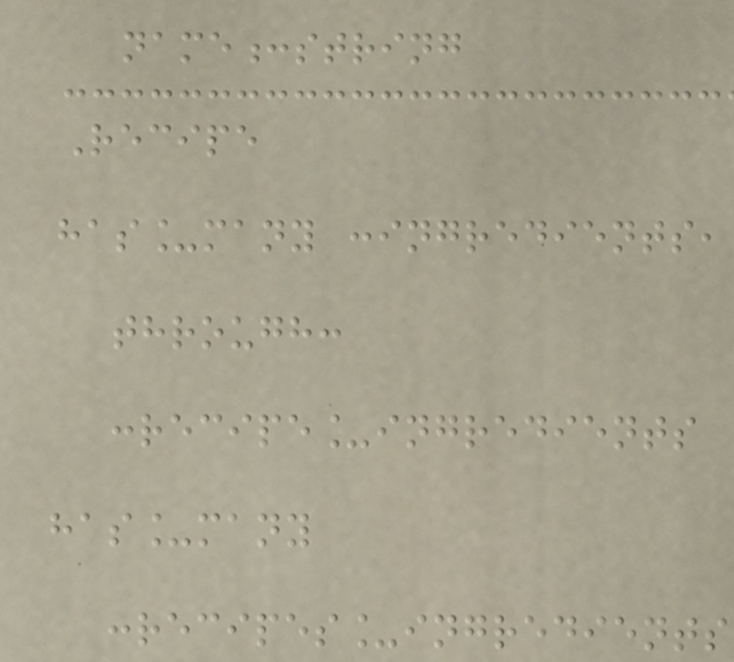name:string
Recipe
has_many :ingredients,
through:
:recipe_ingredients
has_many
:recipes_ingredients
